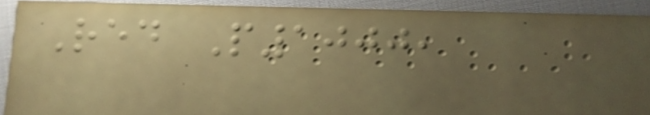Red P1000,
